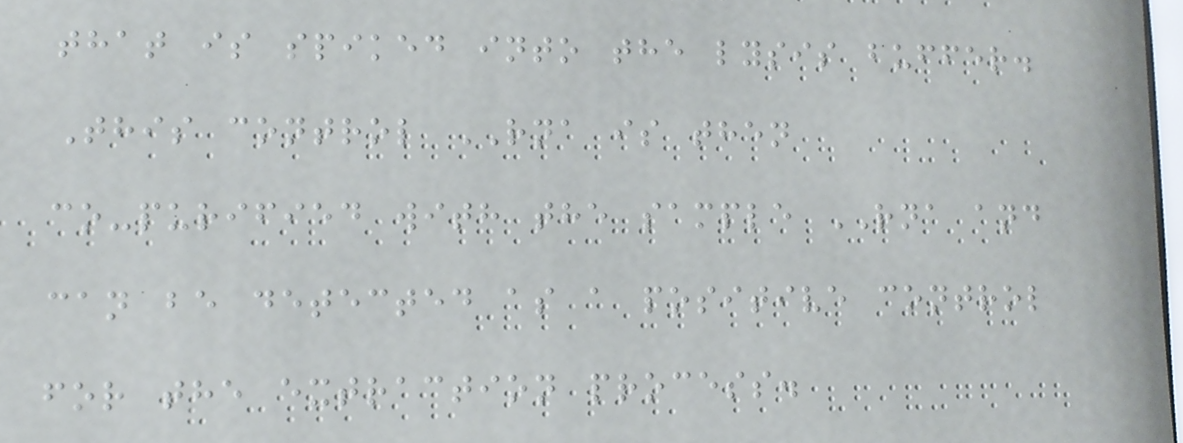that is spiked into the lysis buffer.
This control RNA is then
co-purified with the sample RNA and
can be detected as a positive control
for the extraction process.
